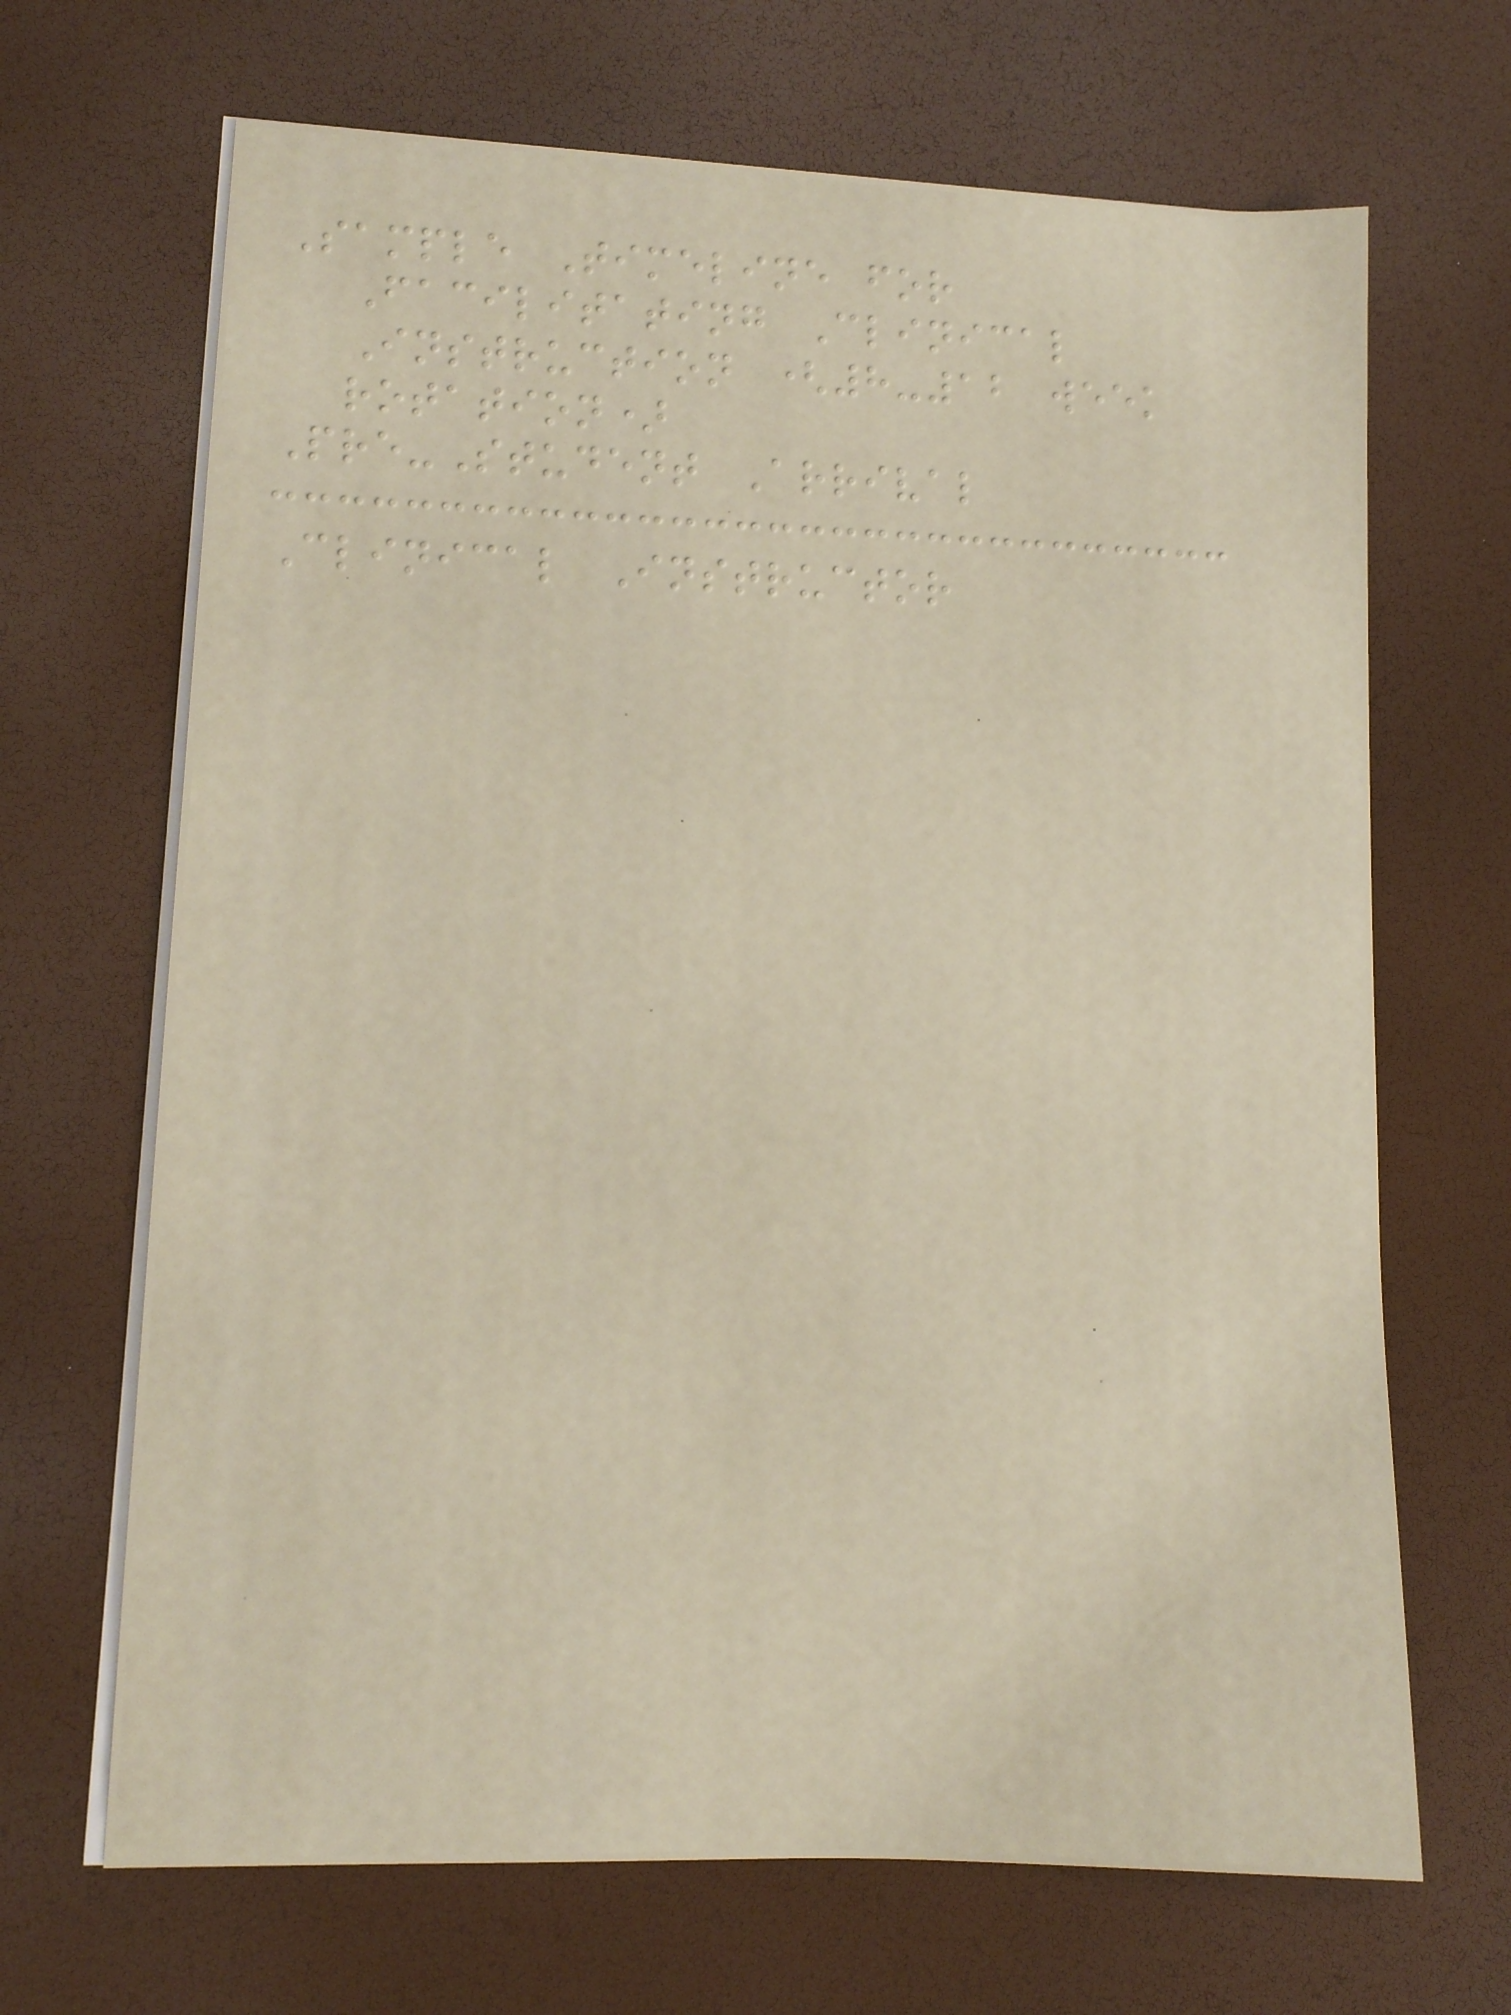Sample Timeline for
Facilitating Clinical
Instruction (8-12 week
rotation)
Pre-Student Arrival
Clinical Instructor
